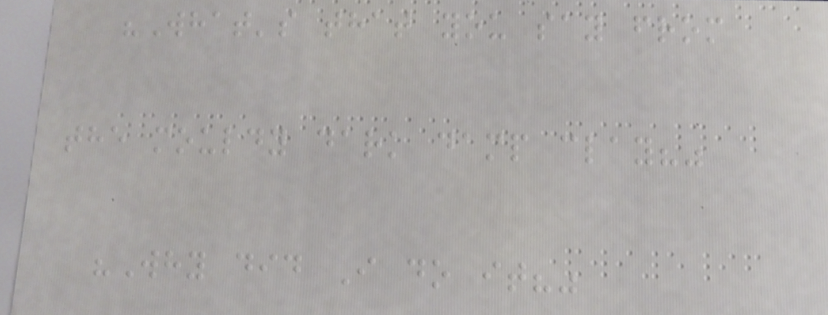"What's that you say from
the mouldy dark damp clay?"
"Why did I do it?"
